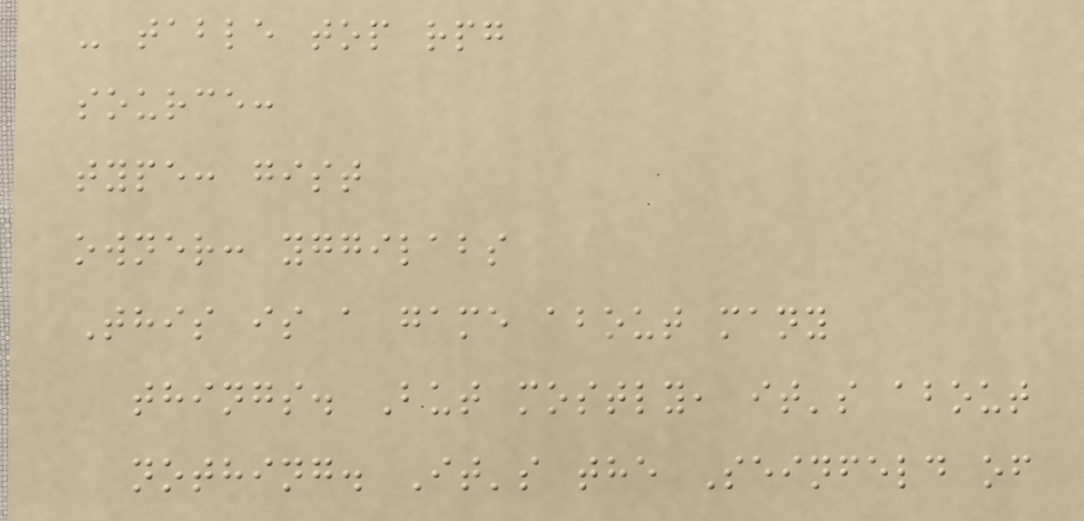- table top rpg
source:
type: gist
owner: yggilabs
This is a game about many
things. But mostly, it's about
nothing. It's the Seinfeld of
